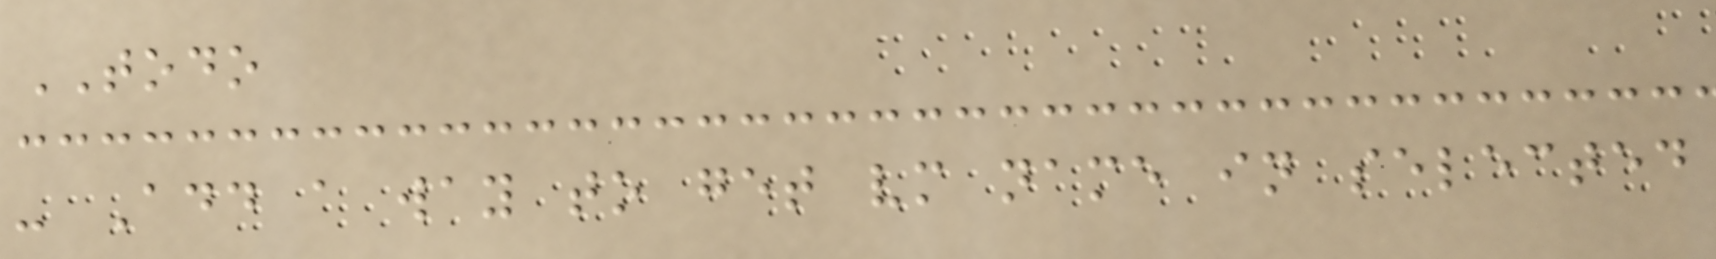TODO
- Add a way to get vm name in selected
